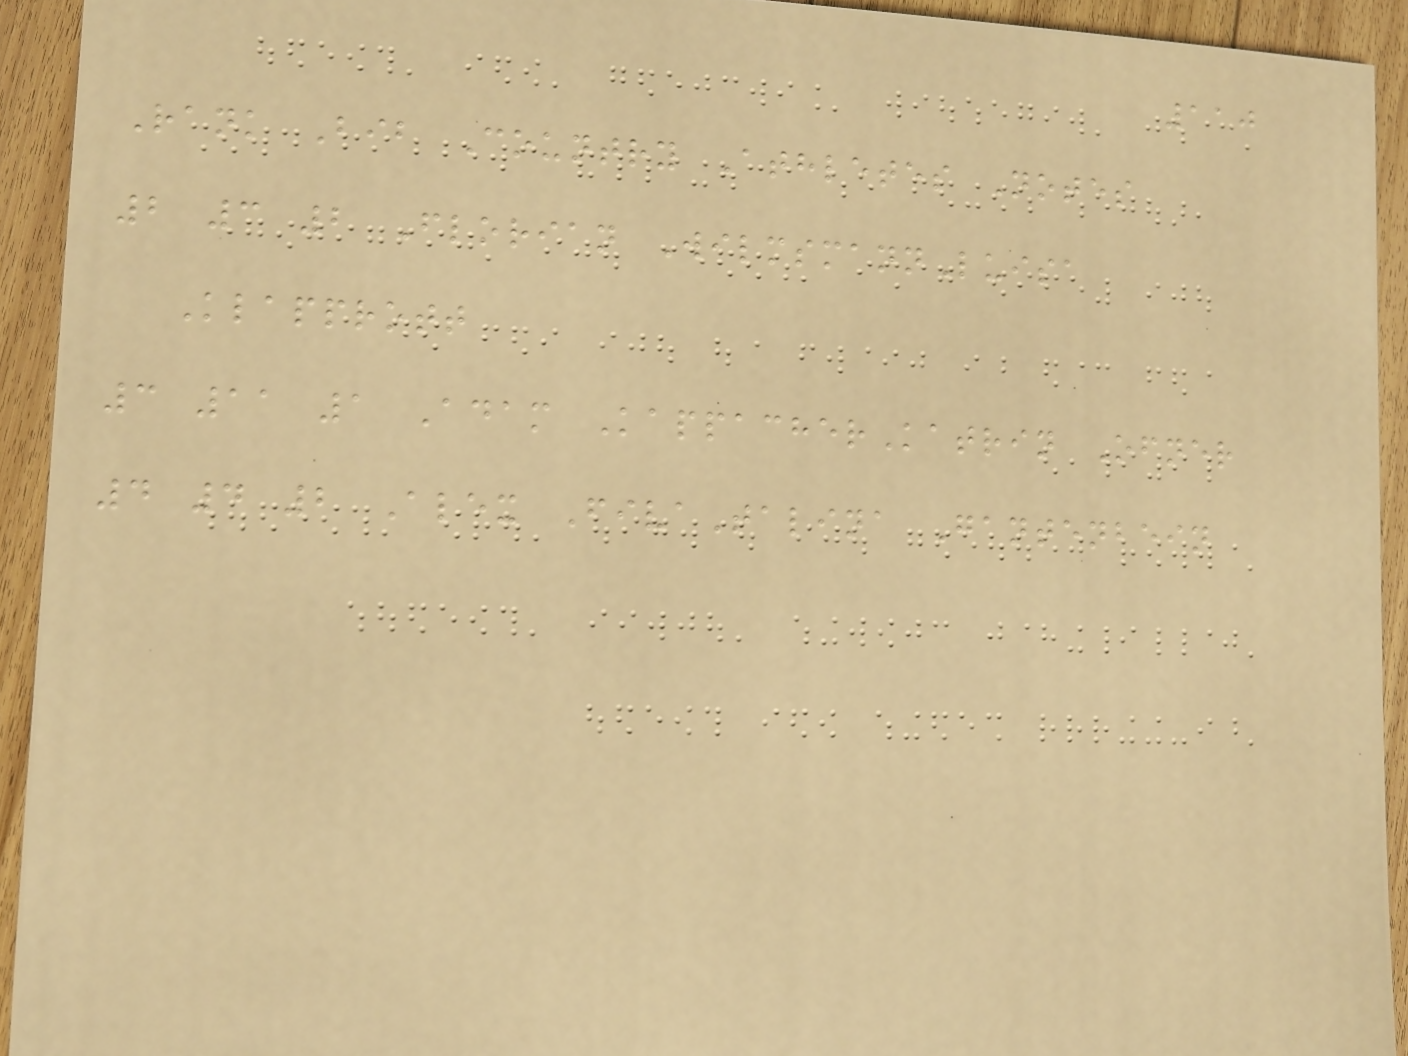110
Rank Bib Country Athletes Notes
2 3 2 Florian WilmsmannLuisa
Klapprott
3 11 1 Adam KappacherKatrin Ofner
4 4 2 Alex FivaTalina Gantenbein
